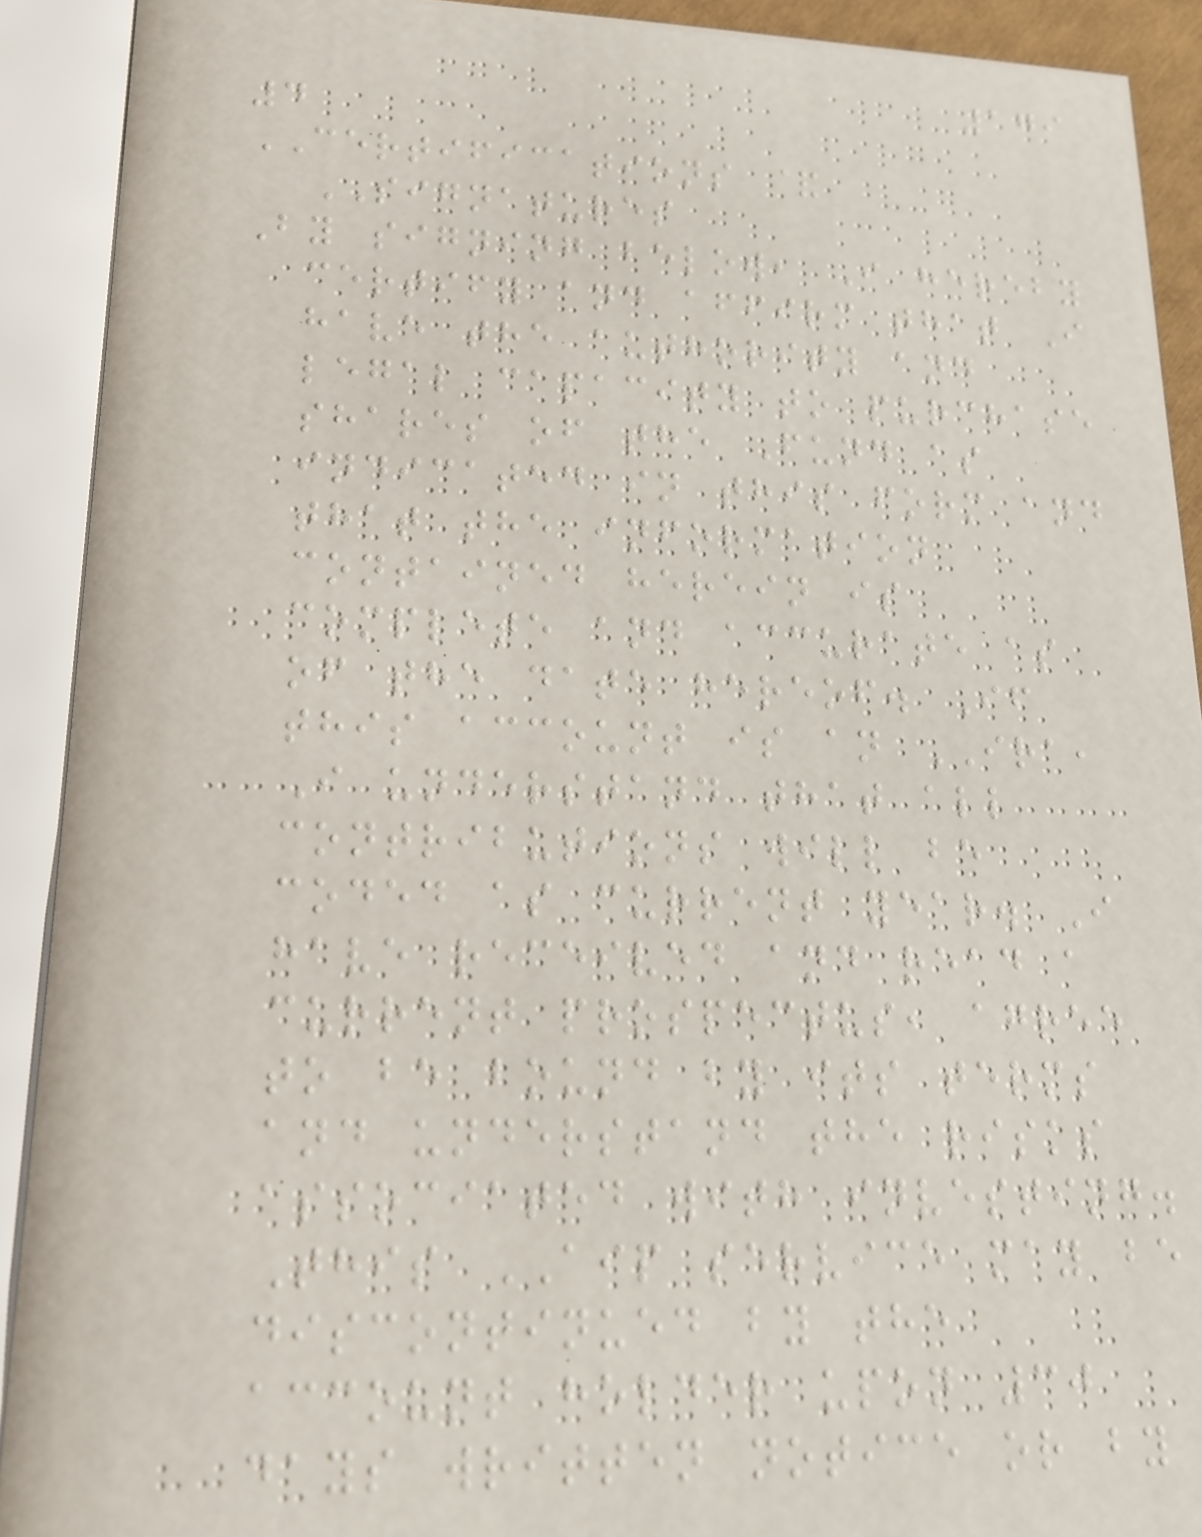179
4
CERTIFICATIONS &
SIGNATURES
By signing below, I hereby
certify and affirm that I
have the authority and
legal capacity to purchase
shares of the Fund as
indicated in this form and
that the information
contained herein is
complete and accurate as
of the date hereof. If
this account is an IRA,
I understand that all
contributions will be
coded as current year. I
have received and read a
current prospectus, agree
to be bound by its terms
and understand the risks
associated with investing.
This AIP service may be
discontinued by the
account holder upon 30
days written notice or by
